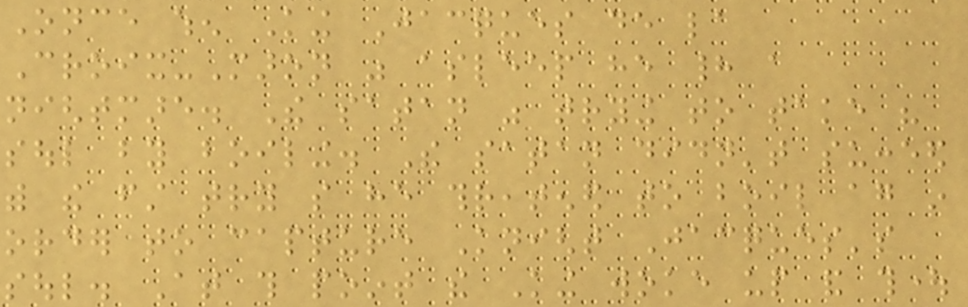Once when King Jacques de la
Croix-Maron was asleep he had a
nightmare. The satan was trying to take his
soul by boiling. The satan didn't succeed
with the first try so he threatened to boil again in
order to capture Knight Jacques's
soul. At this point the King woke up and thought
